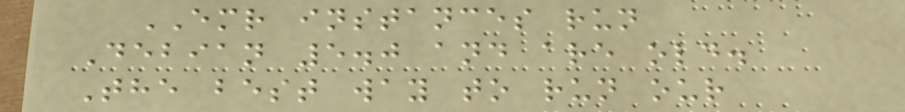EMR instances run
Debian 5.0 and are old.
The best way to run our
